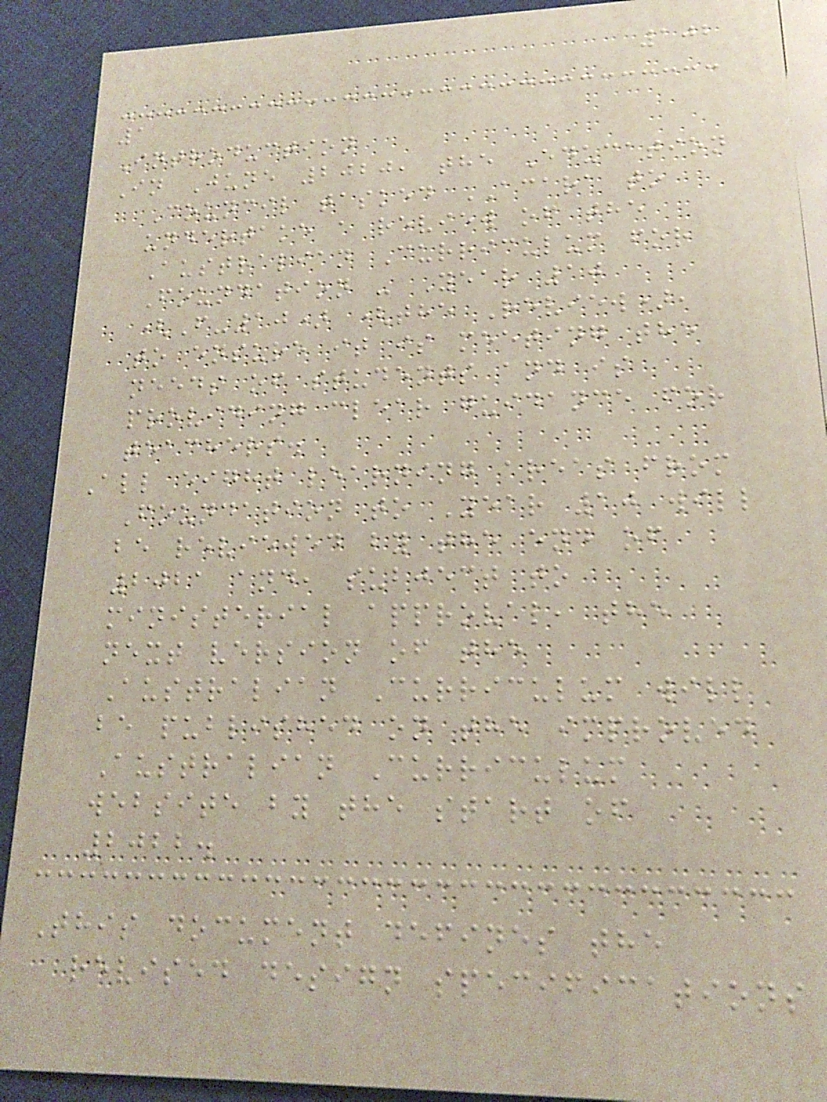102
1
Introduction
In June 2020, the Education
Council tasked ACARA to
undertake a review of the
Australian Curriculum for
Foundation - Year 10
(F-10) (the Review),
to ensure it is meeting the
needs of students and is
providing clear guidance for
teachers.
All eight learning areas from
Foundation to Year 10 will
be reviewed by the end of
2021 and, subject to
ministerial approval, the
next version of the
Australian Curriculum will
be published on the improved
Australian Curriculum
website by the start of
2022.
This document defines the
revised design specifications
